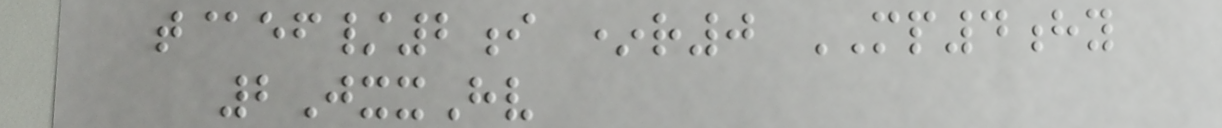t@ef/2i *r0 MP4hy
2JxxHv
